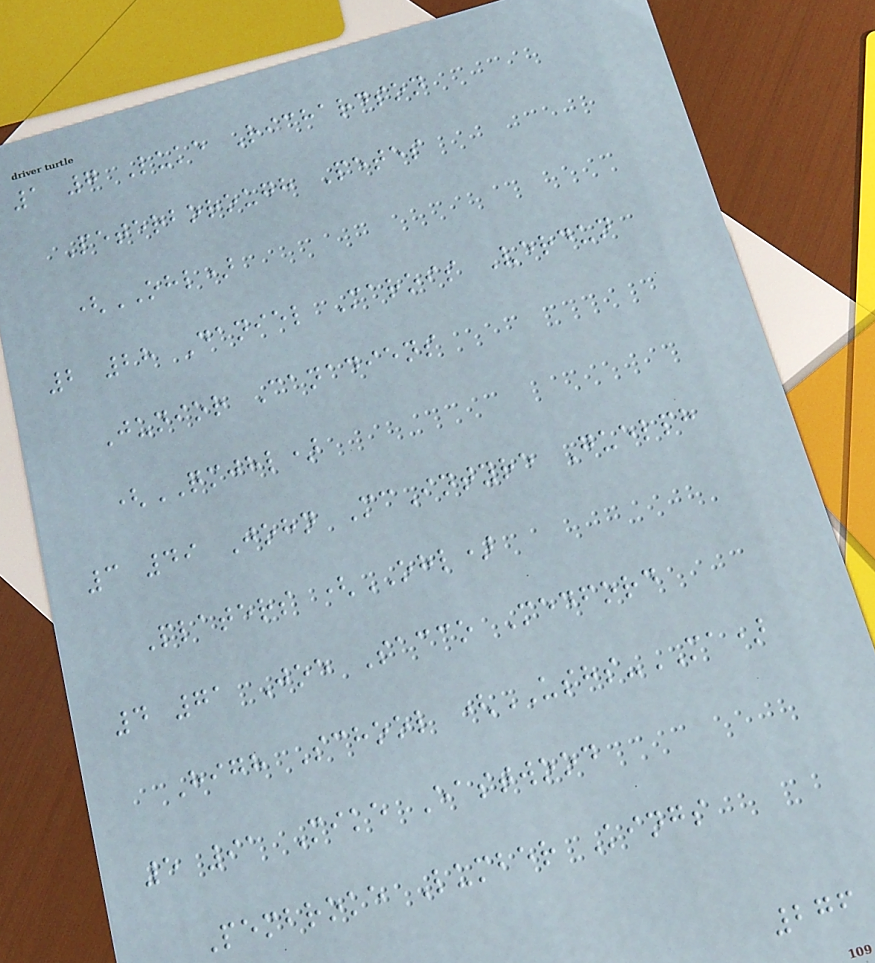1 7 Luke Richardson
Peterborough Petes
(OHL)
2 28 Daniel Marois Verdun
Junior Canadiens
(QMJHL)
3 49 John McIntyre Guelph
Platers (OHL)
4 71 Joe Sacco Medford
High School (USHS-MA)
5 91 Mike Eastwood
Pembroke Lumber Kings
276
